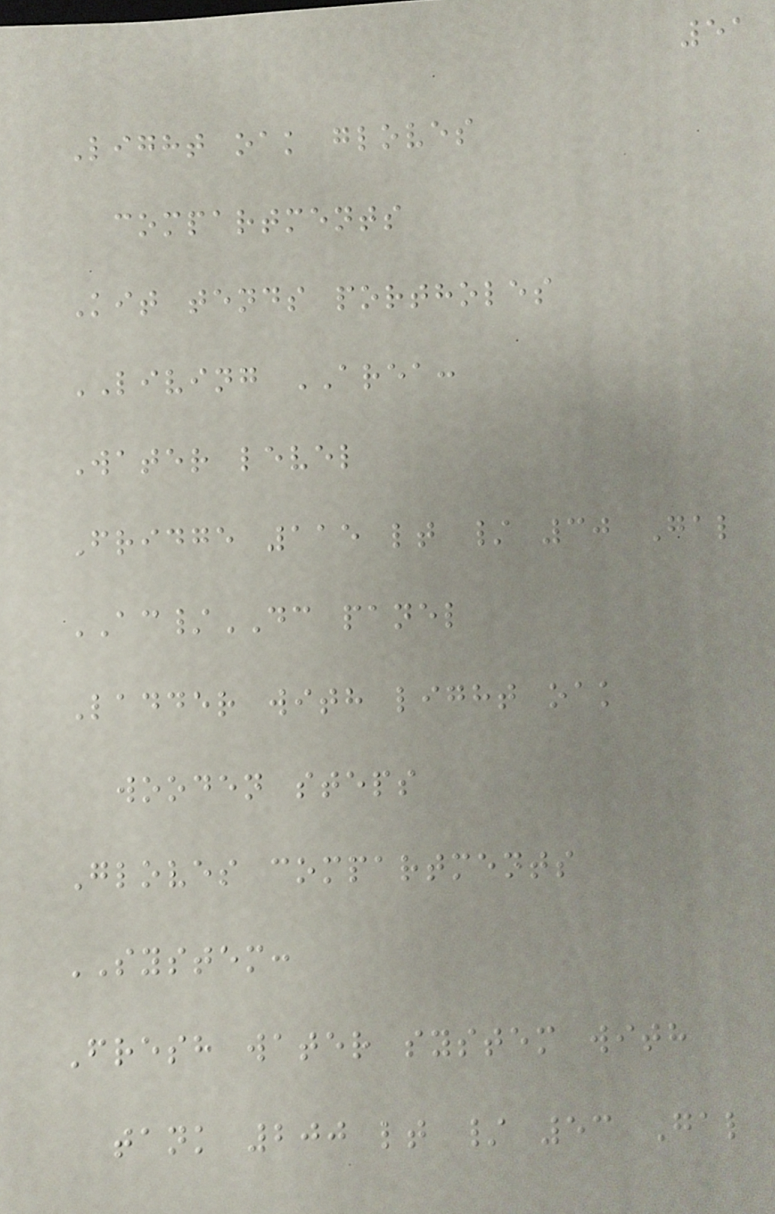51
Light oak gloves
compartments
Kit tends portholes
LIVING AREA:
Water level
Fridge 115 lt / 30 Gal
AC/DC panel
Ladder with light oak
wooden steps
Gloves compartments
SYSTEM:
Fresh water system with
tank 200 lt / 53 Gal
